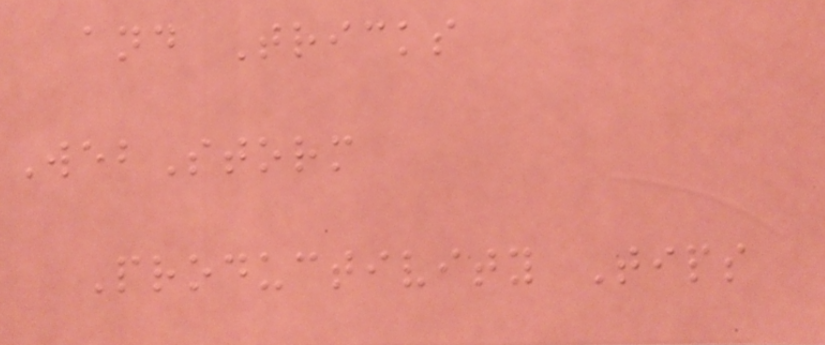and Tricks
WebStorm
Productivity Tips
